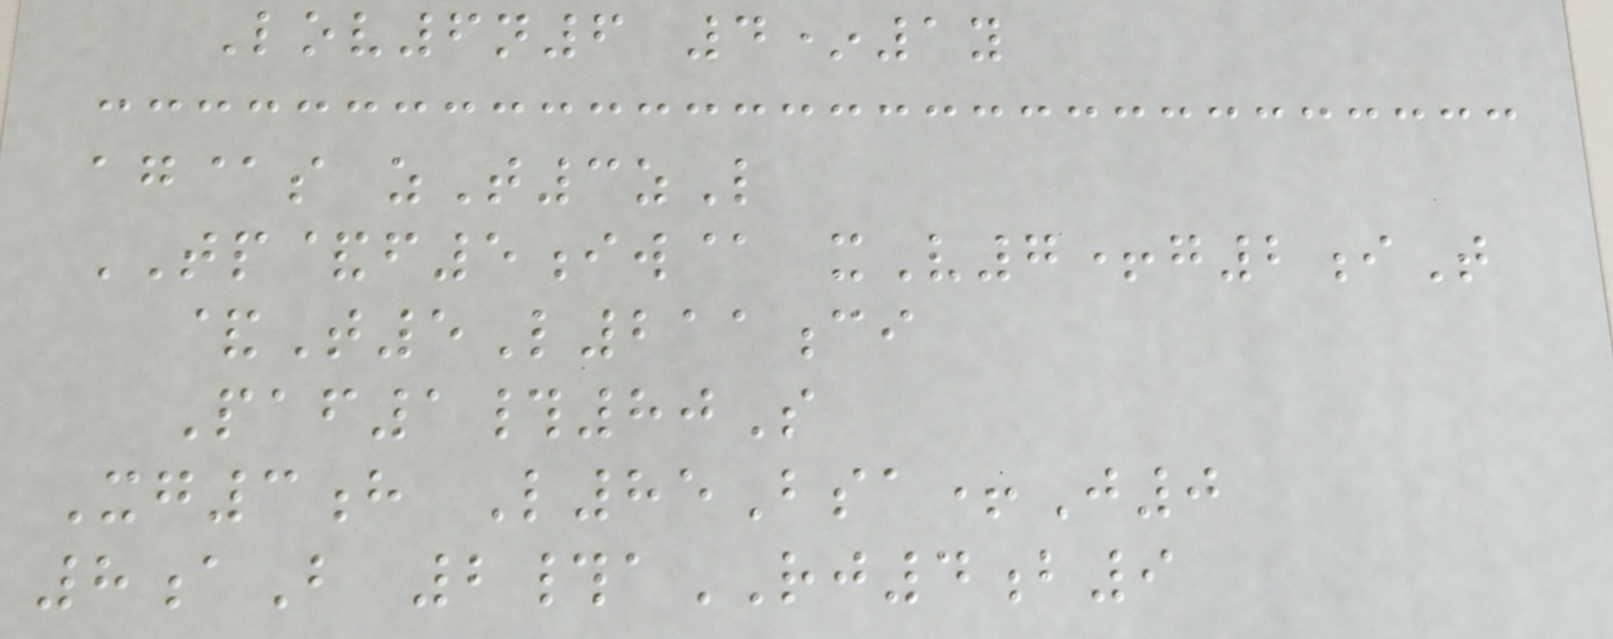Lov6n6 4*1y
ag@s zT3zL
TP&f5iw@ xV7+g2iT
&T5L211ci
Paf1#80S
Xg3h L85Bsa+J0
8aB 2#aRJ4b9
